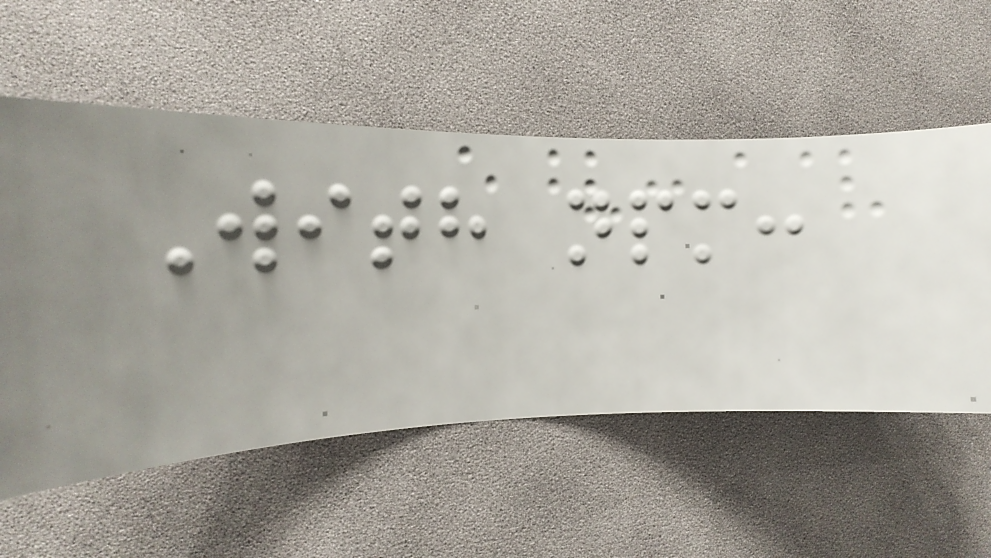With npm:
